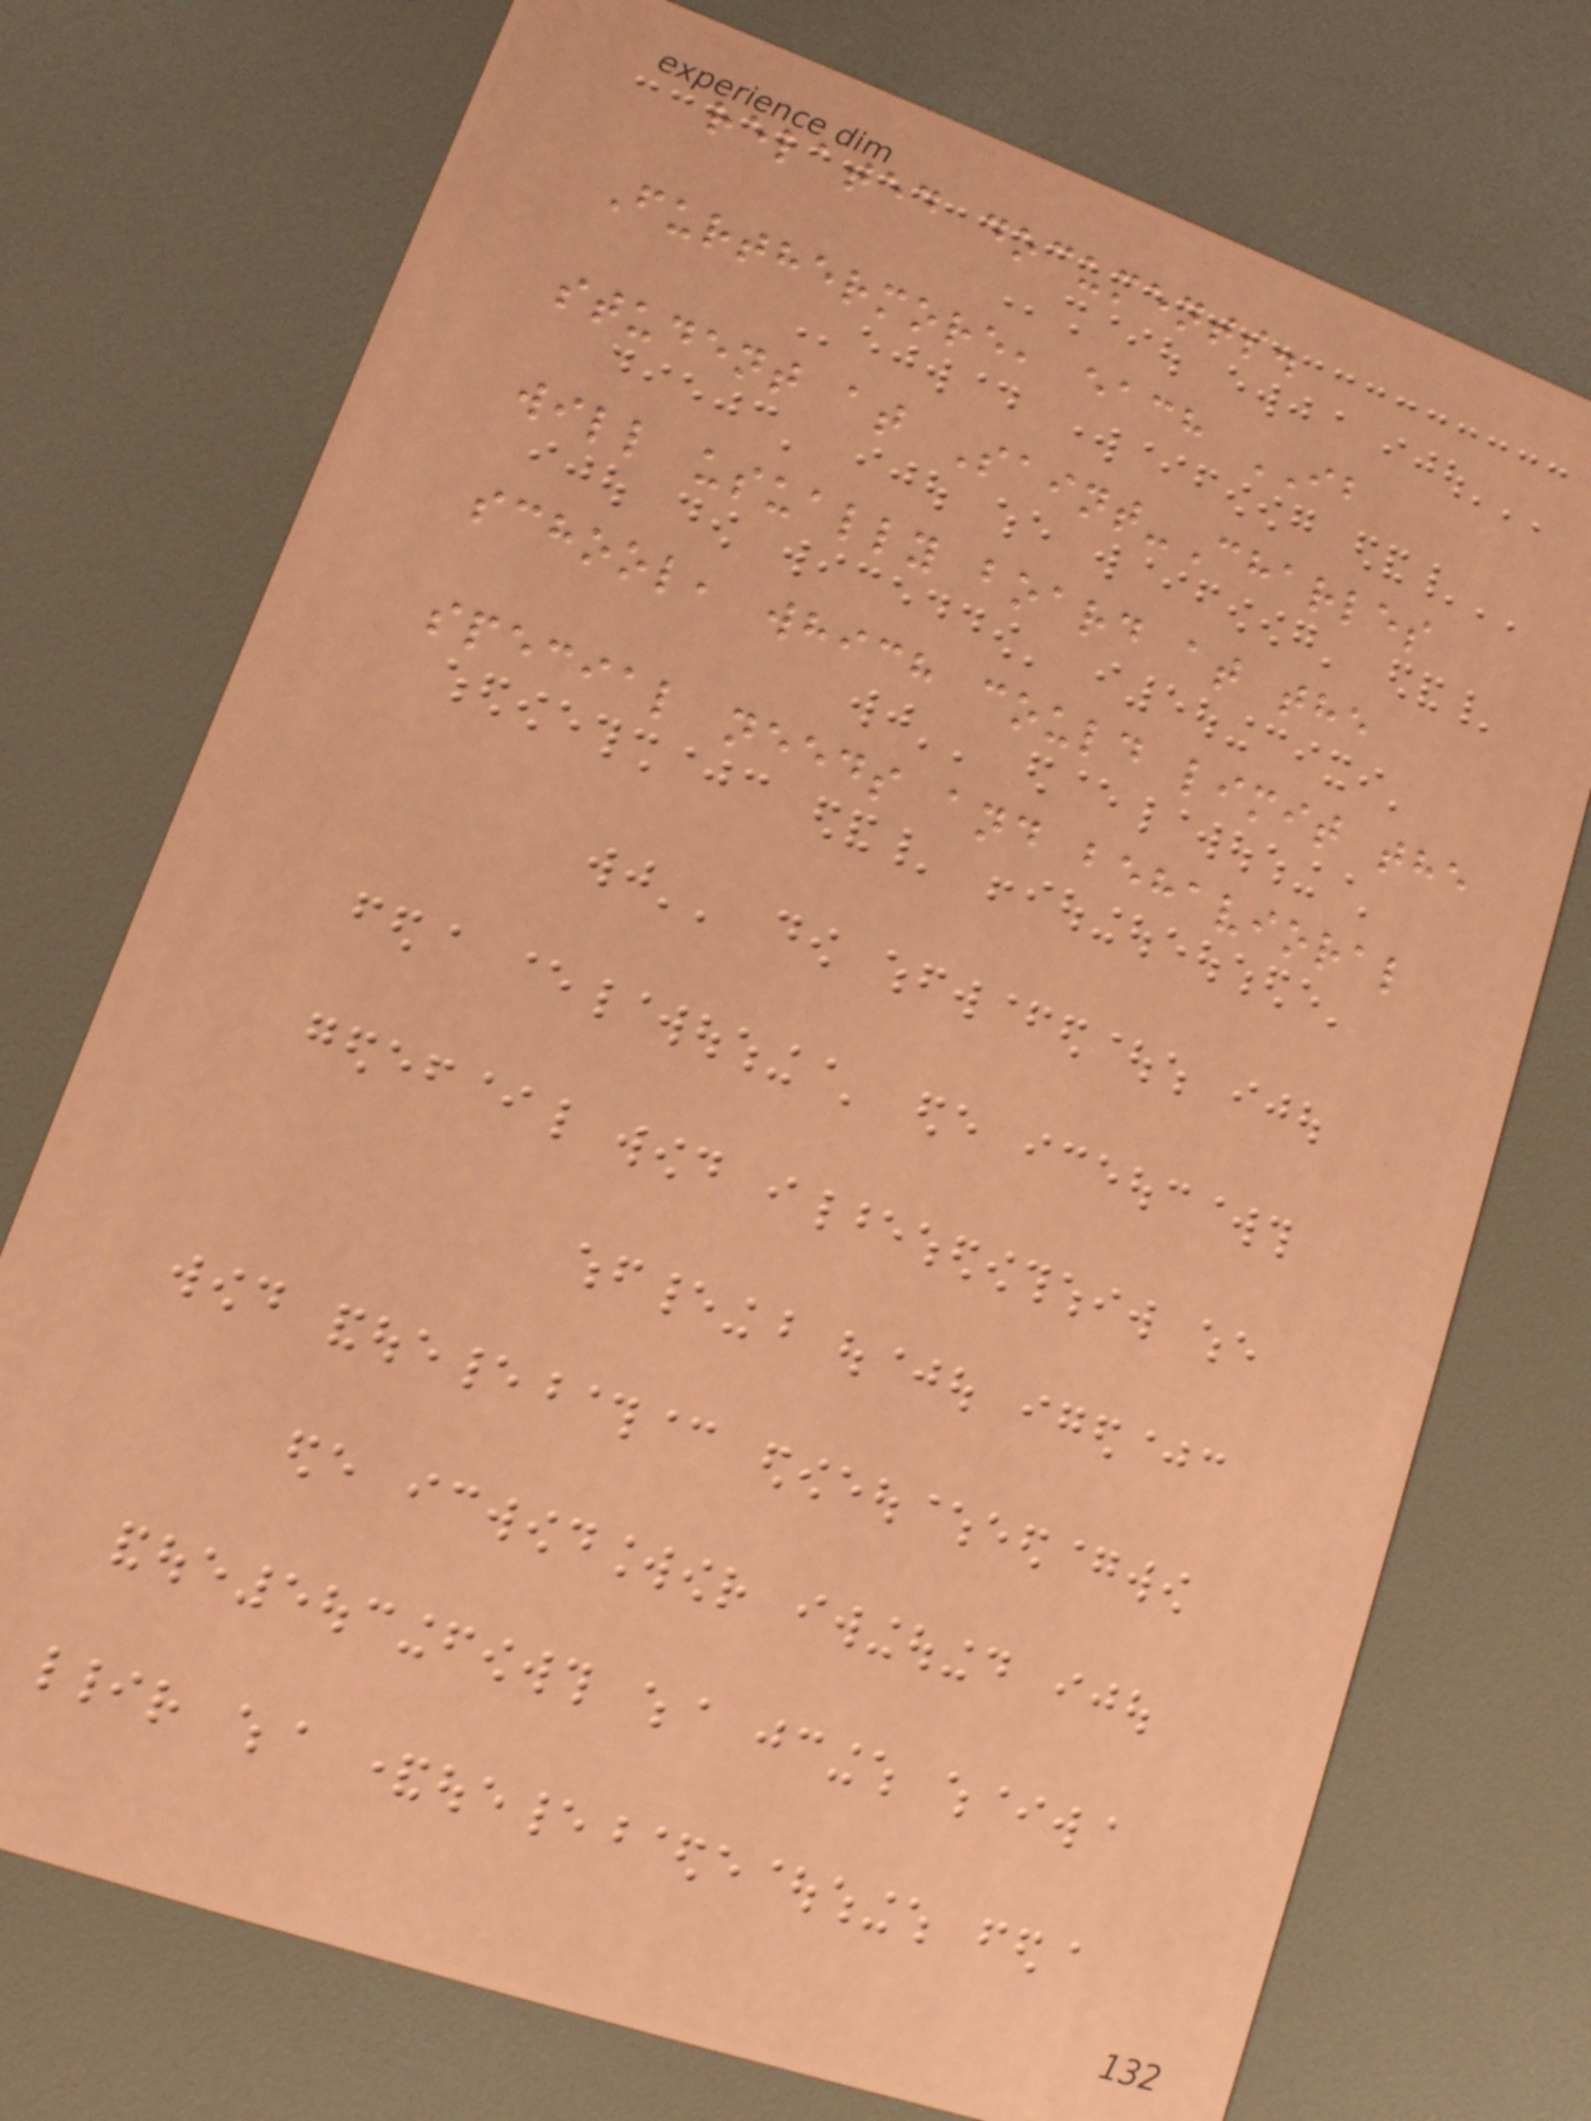related documents.
Furthermore, each IB
student at Saint-Charles
will usually board at the
school, which could limit the
special needs and behavioral
